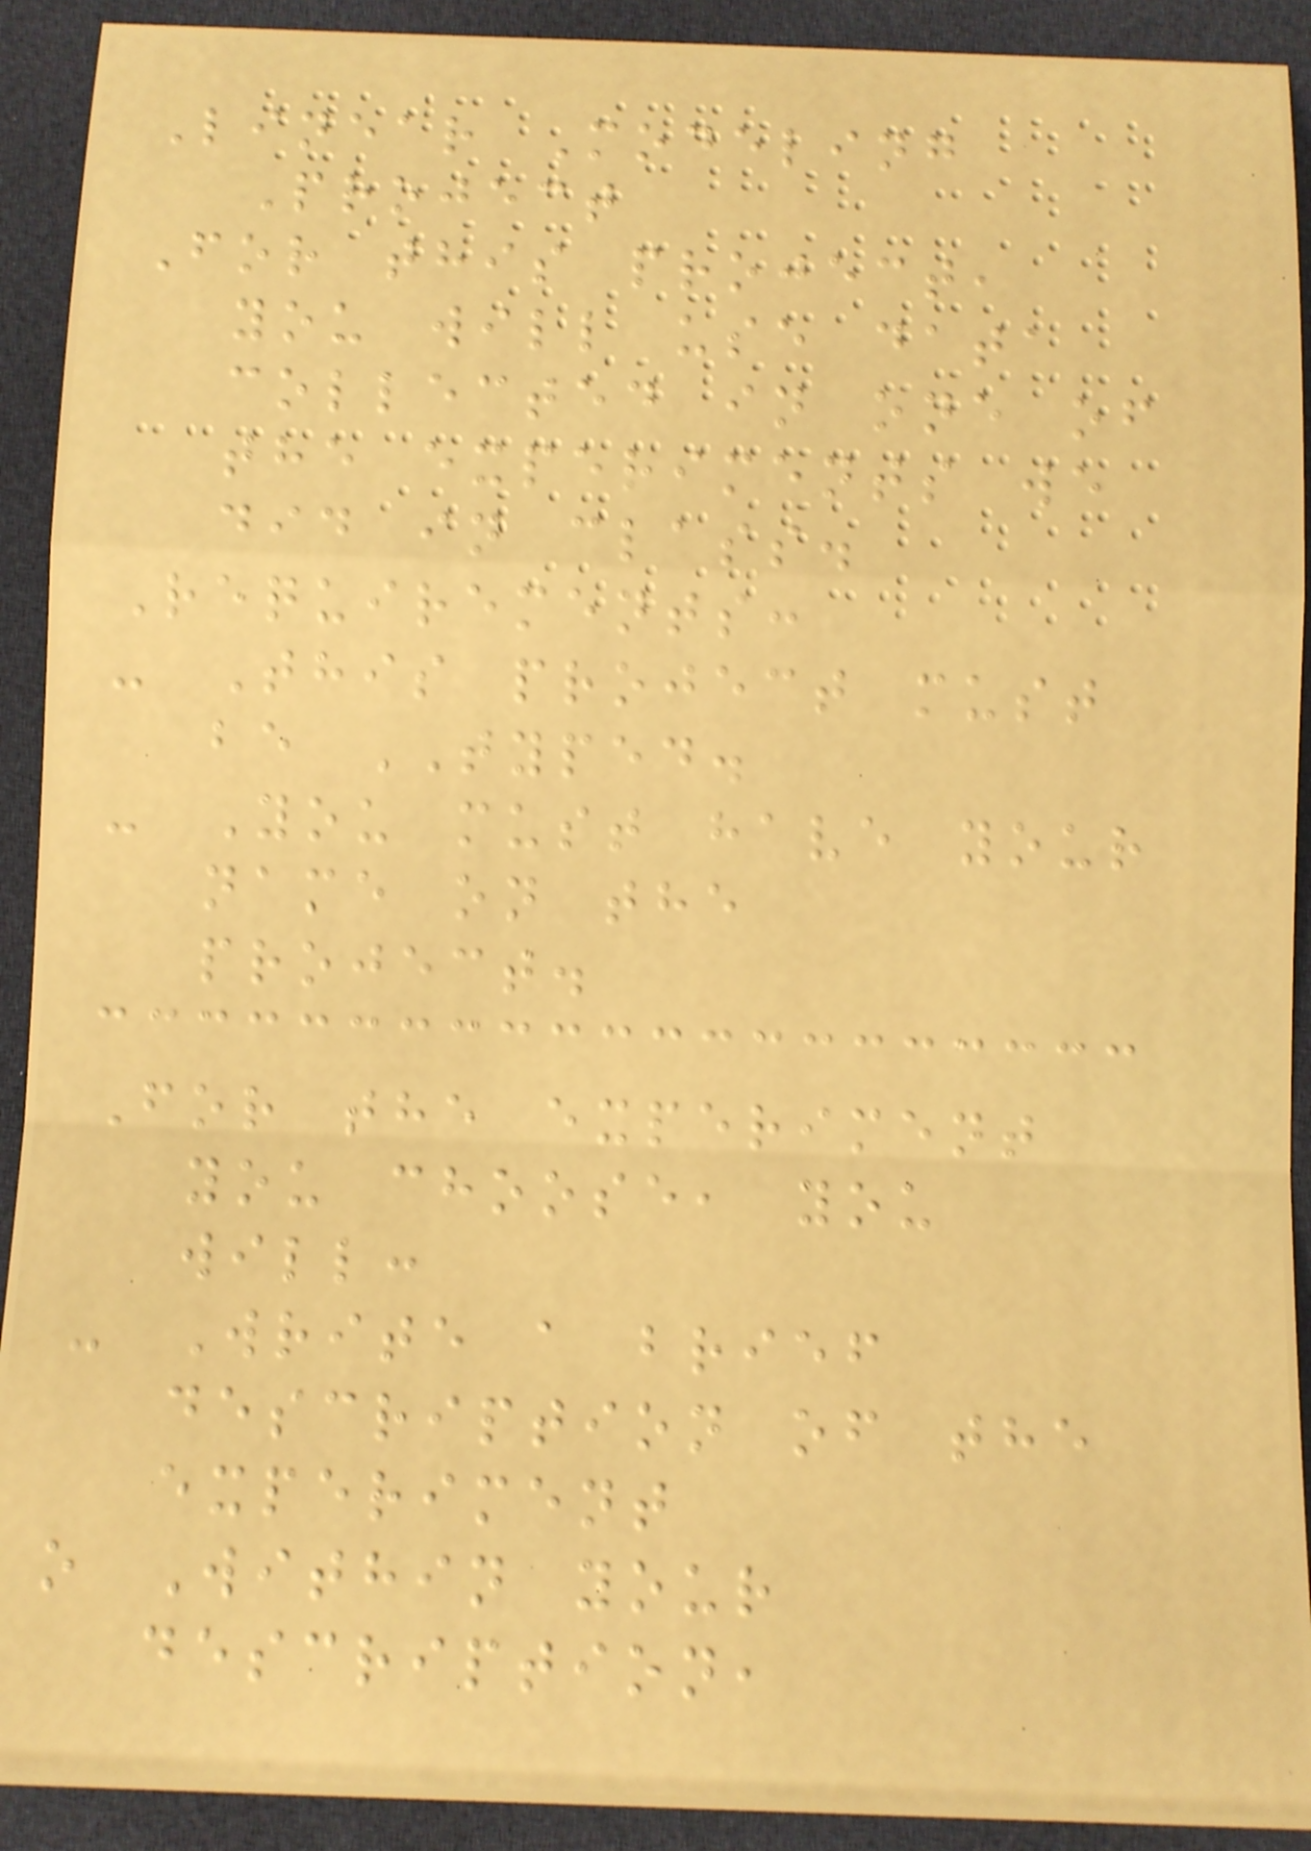Linear Modeling
Project
For this project,
you will use data
collected in one of
the experiments we
did in class.
Requirements:
- This project must
be TYPED.
- You must have your
name on the
project.
For the experiment
you choose, you
will:
- Write a brief
description of the
experiment
o Within your
description,
